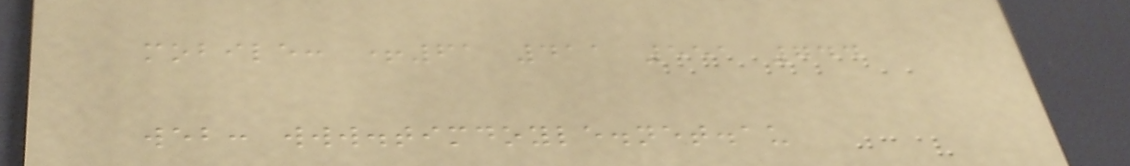mobile: +61 411 551 744
web: www.timdoyle.net.au
